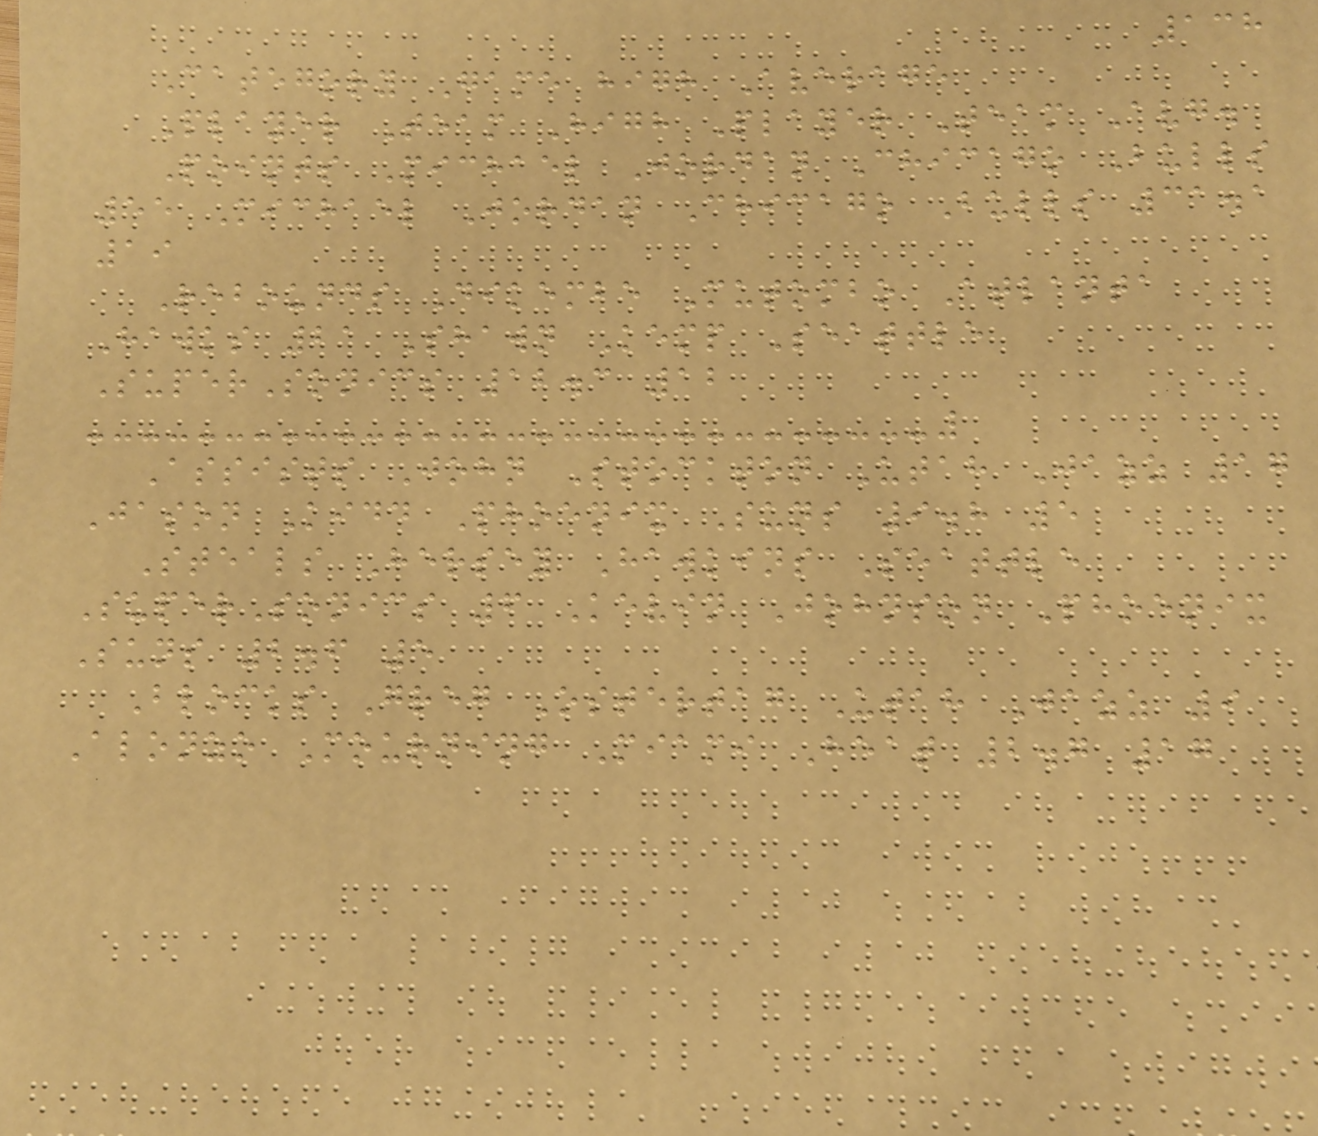138
Category Game high Average
Player Team High Player Team Avg.
Points Michael Jordan Chicago Bulls
55 Michael Jordan Chicago Bulls 31.1
19
Rebounds Dikembe Mutombo Atlanta
Hawks 21 Shawn Kemp Seattle
SuperSonics 12.3 12
Assists John Stockton Utah Jazz 17
Jason Kidd Phoenix Suns 9.8 5
Steals Hersey Hawkins Seattle
SuperSonics 6 Kevin Johnson Phoenix
Suns 2.6 5
Blocks Greg Ostertag Utah Jazz 9
Alonzo Mourning Miami Heat 2.7 17
